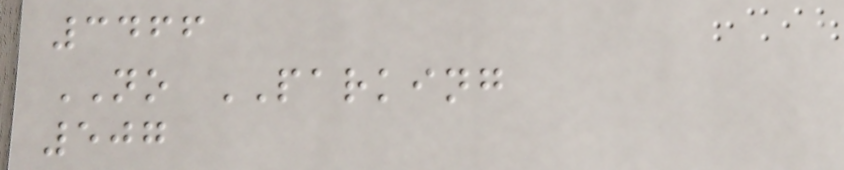3466
NO PARKING
507
